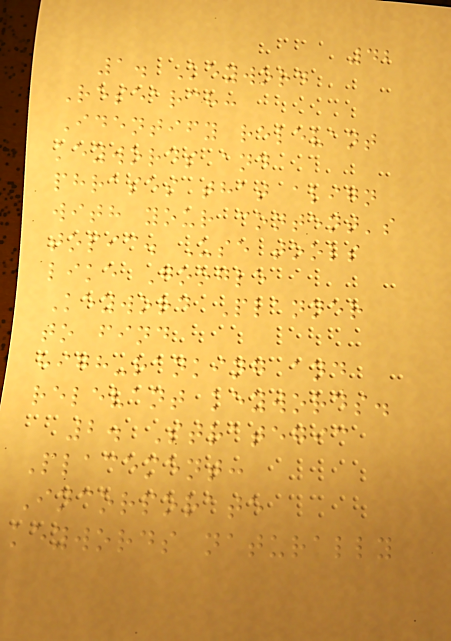42
1. Keyword
Research:
Identify relevant
keywords and
phrases that align
with your content's
topic. Use tools
like Google
Keyword Planner
to find
high-ranking and
relevant keywords.
2. Strategic
Placement:
Incorporate
keywords naturally
